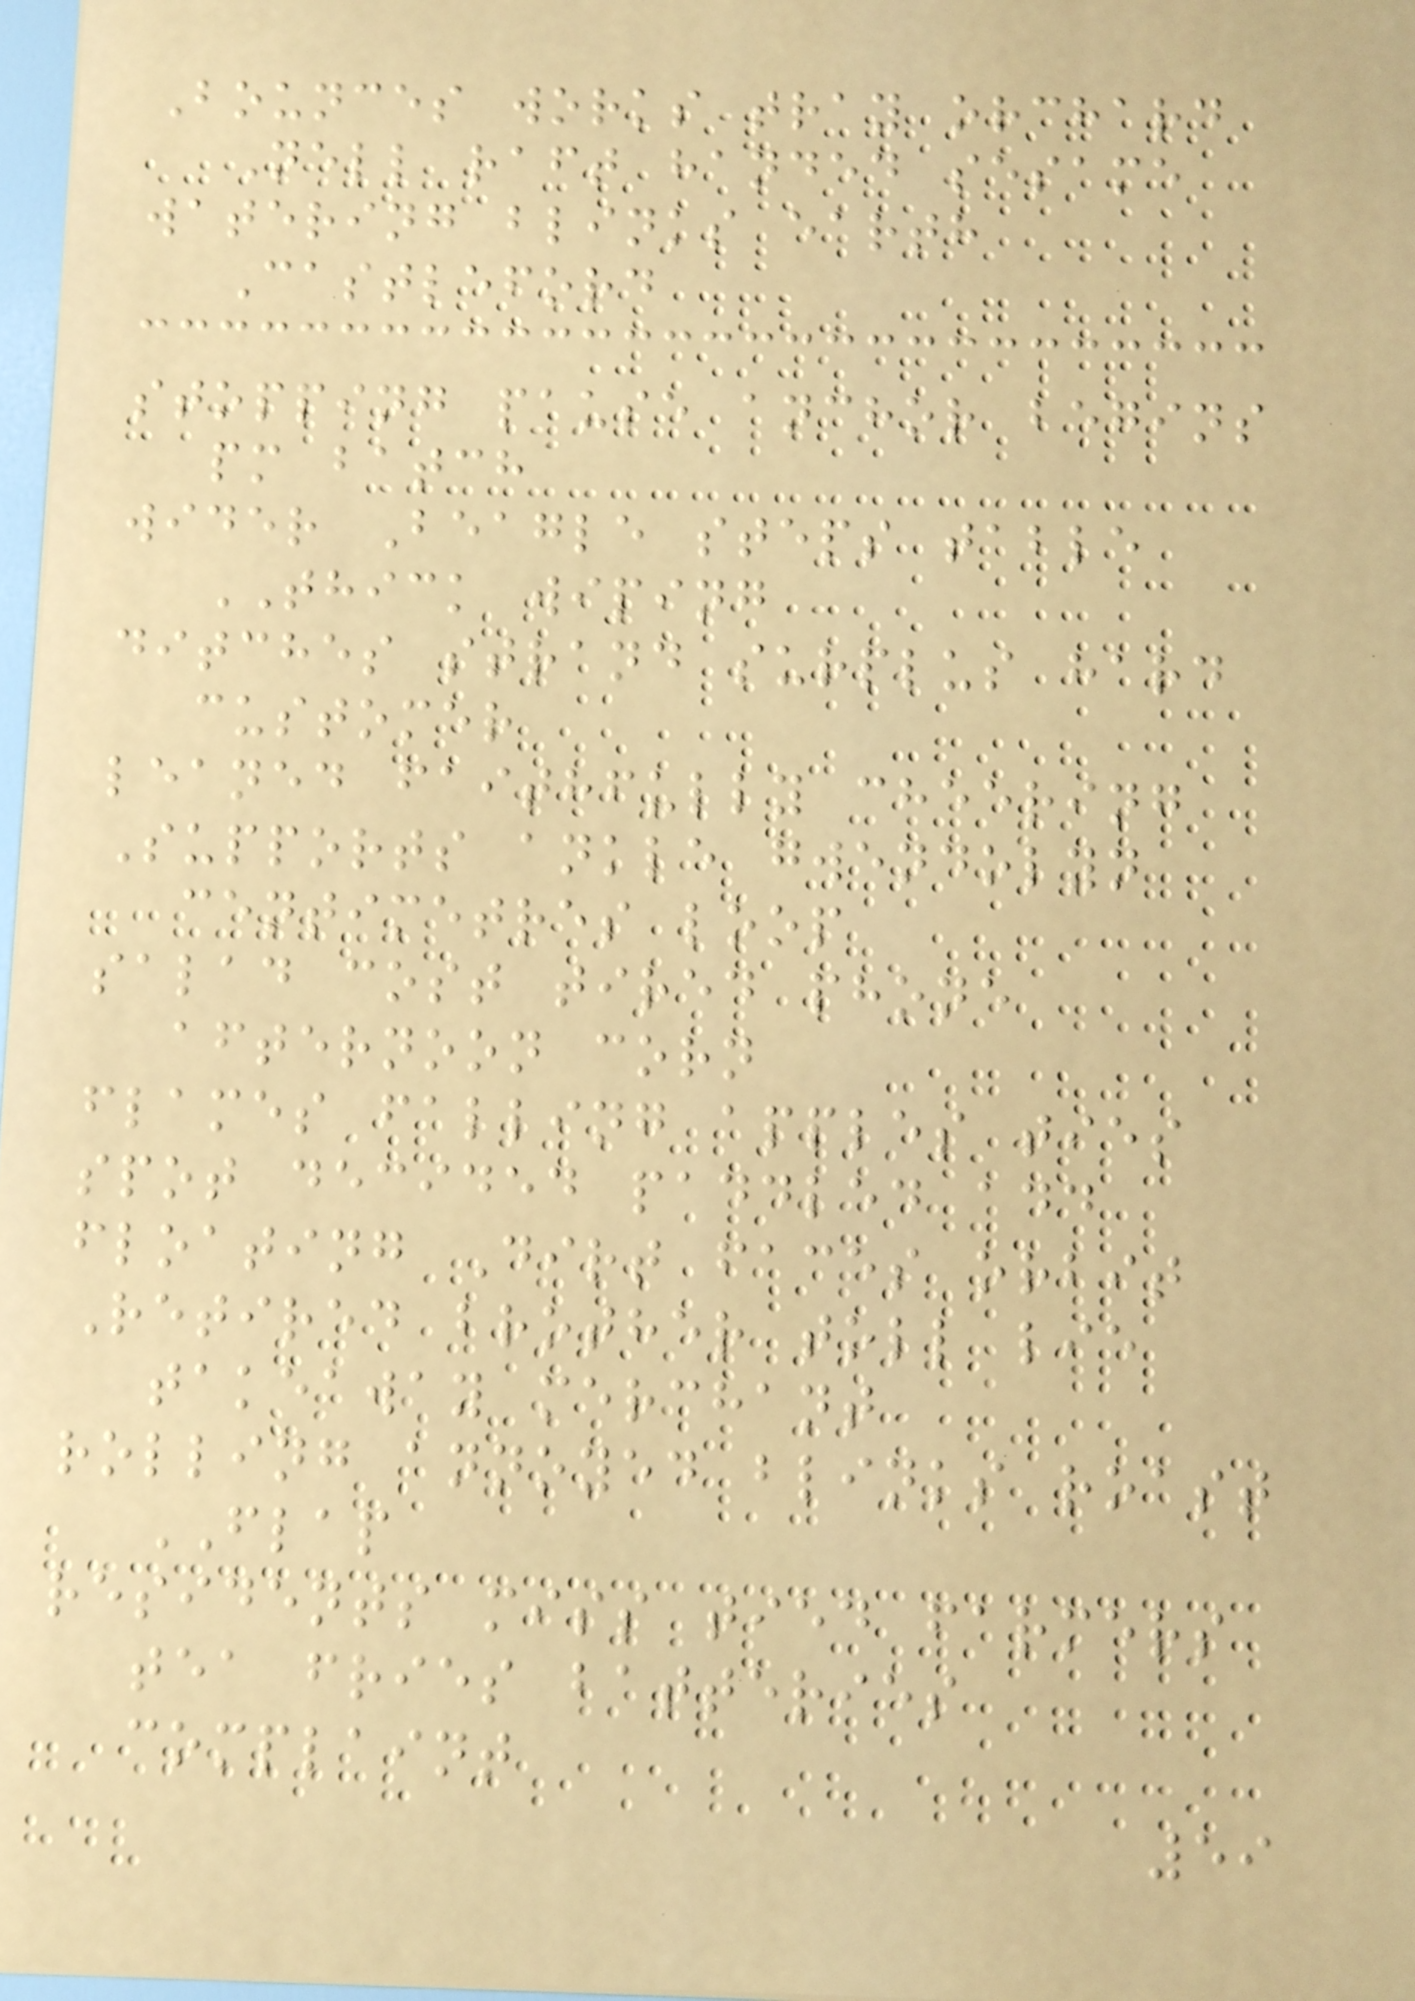Bounces works tray orchard
Nell raft handed sesame
watering blinks earth
Castleford
stopping pause anchor begins
pm batch
wider Beagle steps table
THICK wiping
ditches strand surplus hard
customer
leaned faithfully cheering
Supports ankle gwendolyn
centimetres loop
salad cost tired phone
afternoon corn
flames falling apples ties
spot decided paddled add
floating Dirt faces orbit
Retired brother toll lie
takeaway merchant
rolling annoyed blinks roast
FLAP
residents miss tied farmers
tea fries batteries
complaint
59
